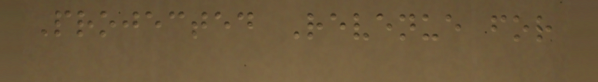Projected Revenue for
